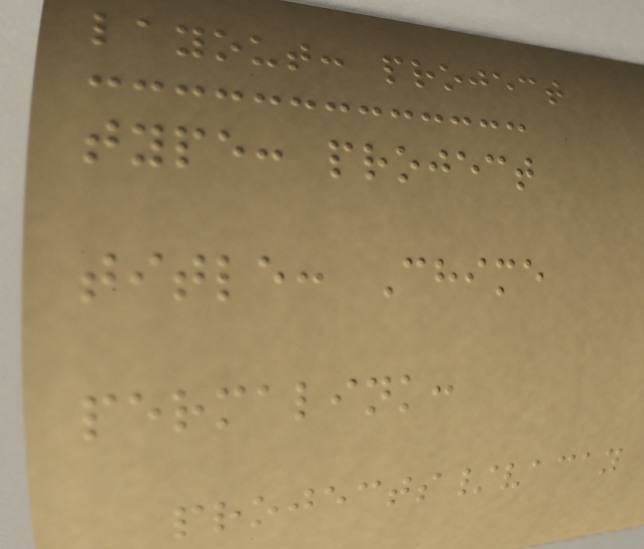layout: project
type: project
title: Chime
permalink:
projects/vacay
